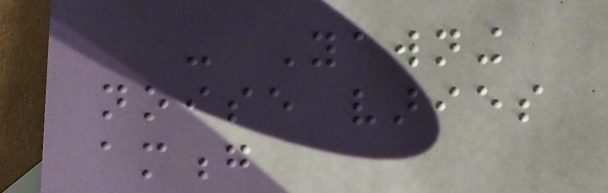- Yawning
noise varies
among
